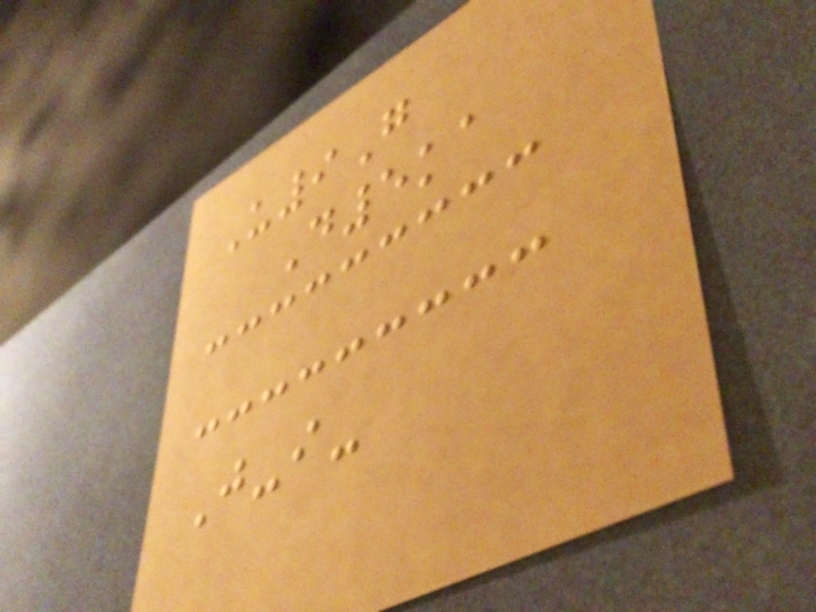U9G
D5ka
J-i-
